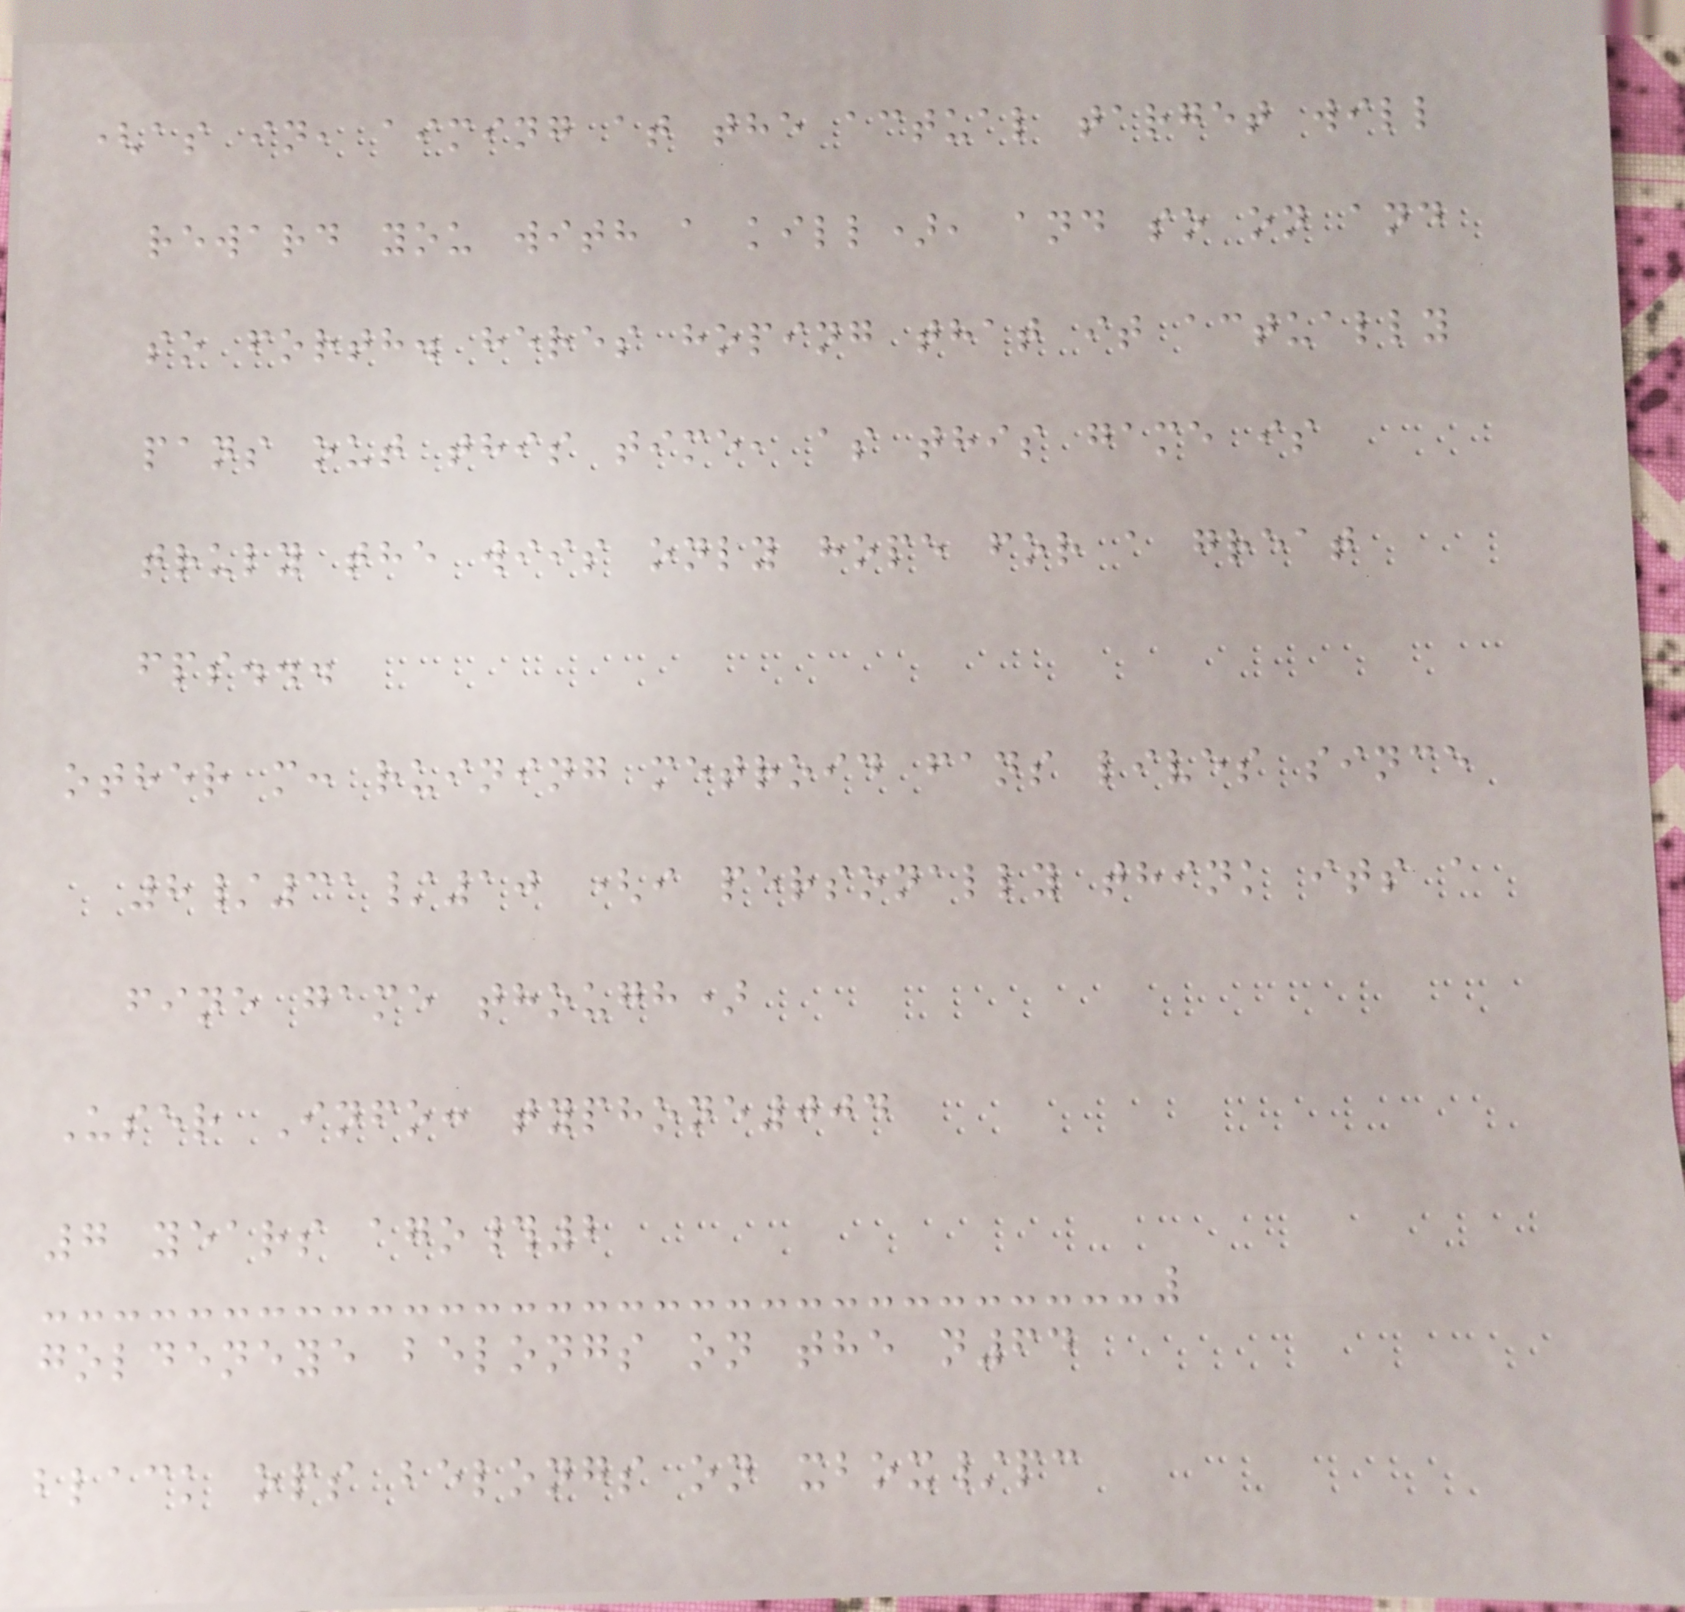(as in, aiming at the actual target will
reward you with a kill), and so on and
so forth. heres hoping that it actually
pans out this time, as this game is
truly the wiis only hope for a great
fps...
other m: ruining metroid fans lives since
8/31/10 (i personally think its a
fine game though)
User Info: typhone004
7 years ago#2
goldeneye belongs on the n64
black ops belongs on xbox/pc
